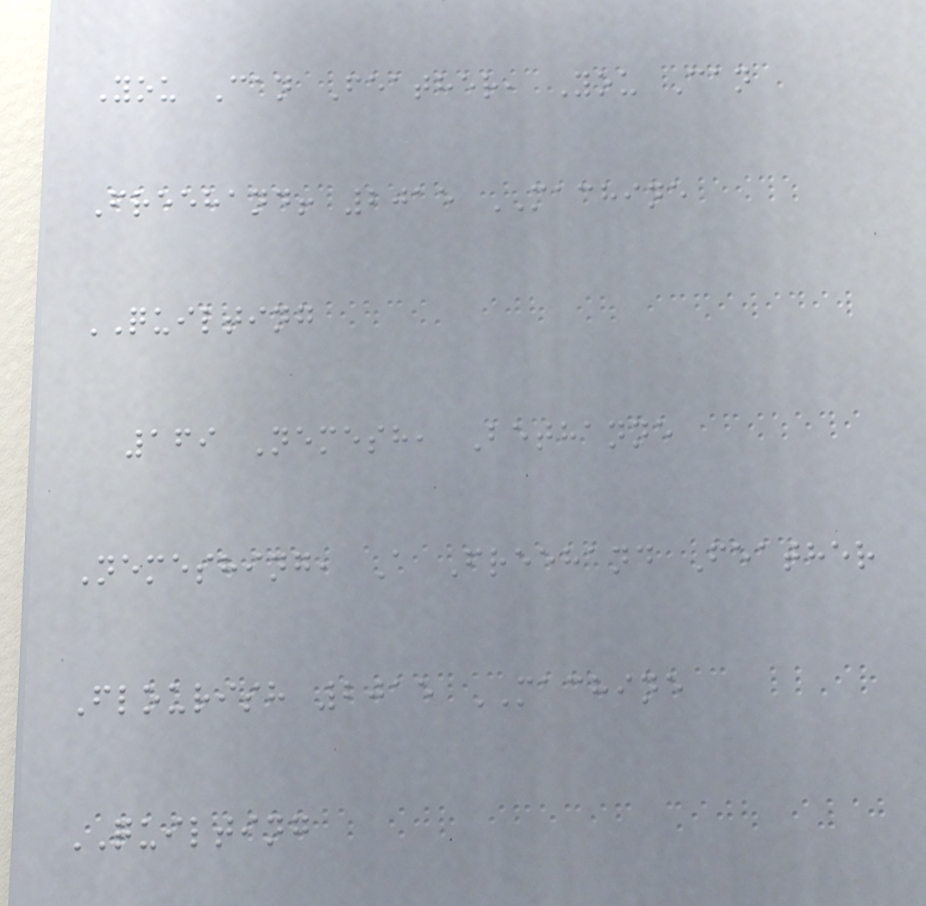You Can Feather, You Can
Freehand! 2015 MACHINE
QUILTING
169 Nemesh, Bethanne
Nemeshing, A Freehand Feather
Flourish 2015 MACHINE
QUILTING
